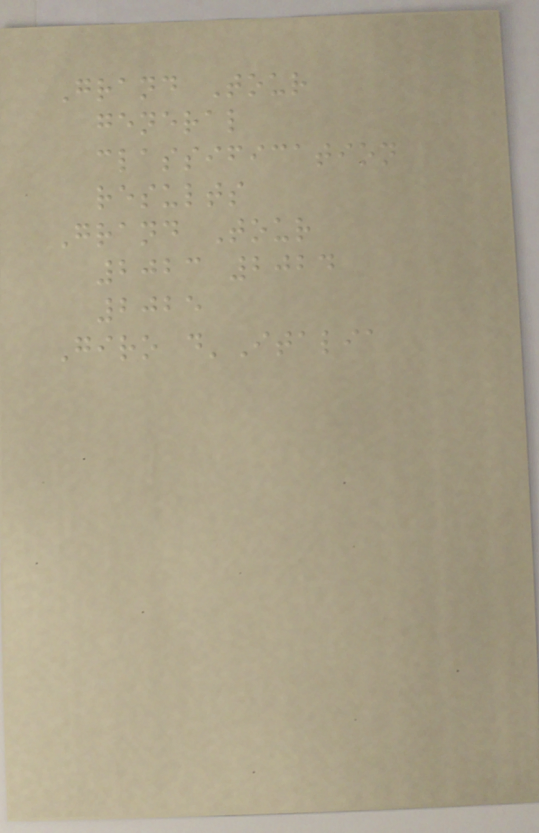Grand Tour
general
classification
results
Grand Tour
2023 2024
2025
Giro d'Italia
